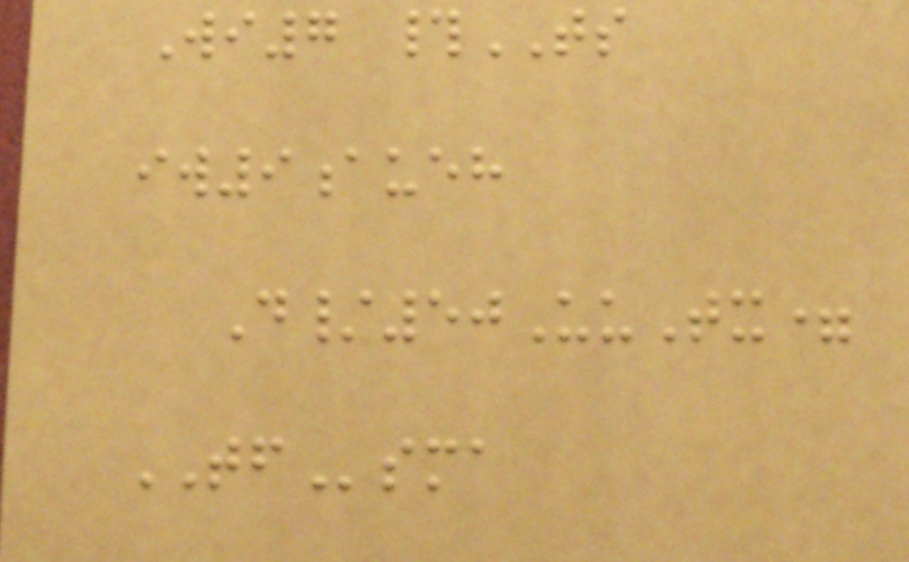Wi7 #TS
iw9aueh
D/50UuTx=
TFsma
